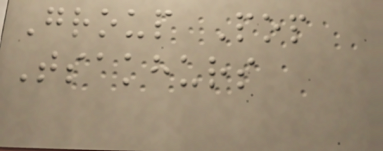Group Pop
Tsakhurs
